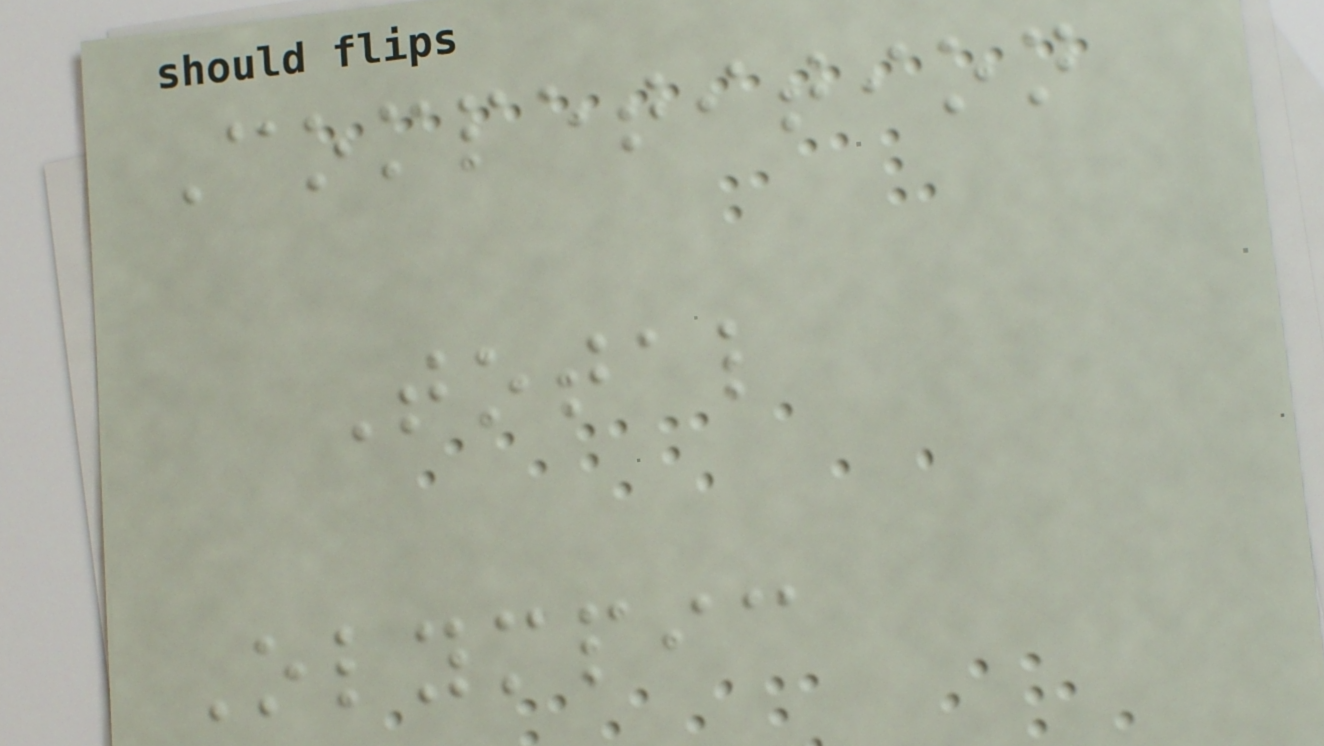Competition
Total
Olympic
